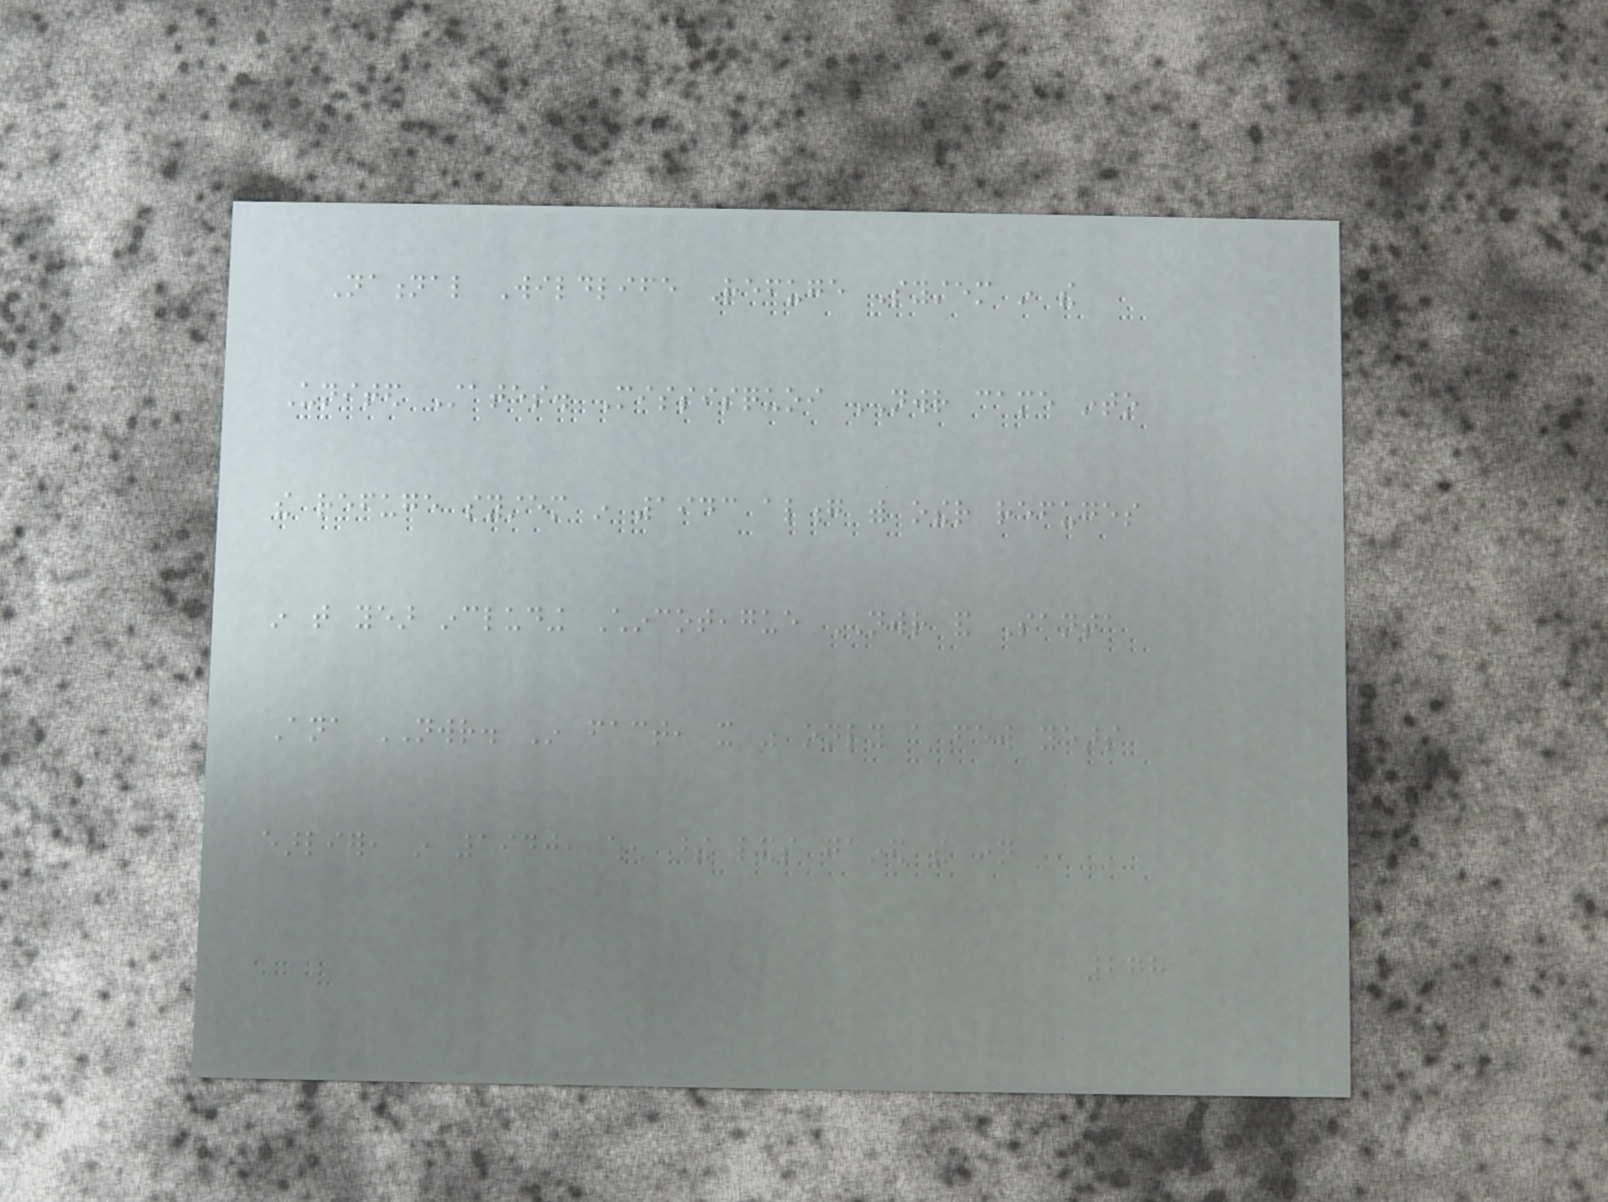National Wildlife Refuge System in the
United States. Missisquoi NWR came into
the refuge system in 1943 along with other refuges
in that year including Chincoteague NWR and Santa
Ana NWR. In fact, it was only a few years
earlier, in 1940, when these lands gained the name
278
